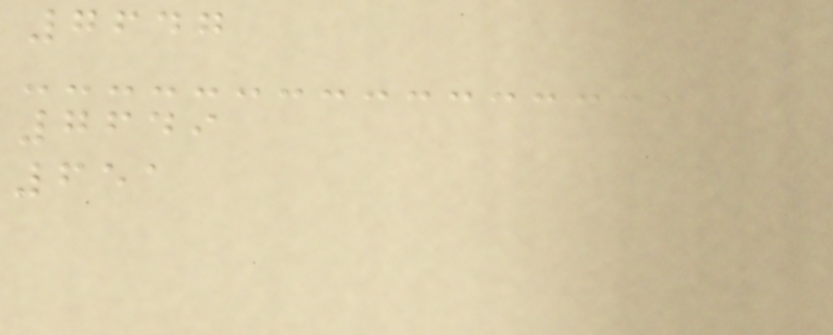7647
7649
651
